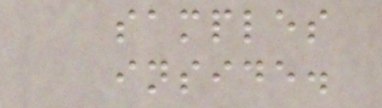samples
inside.
